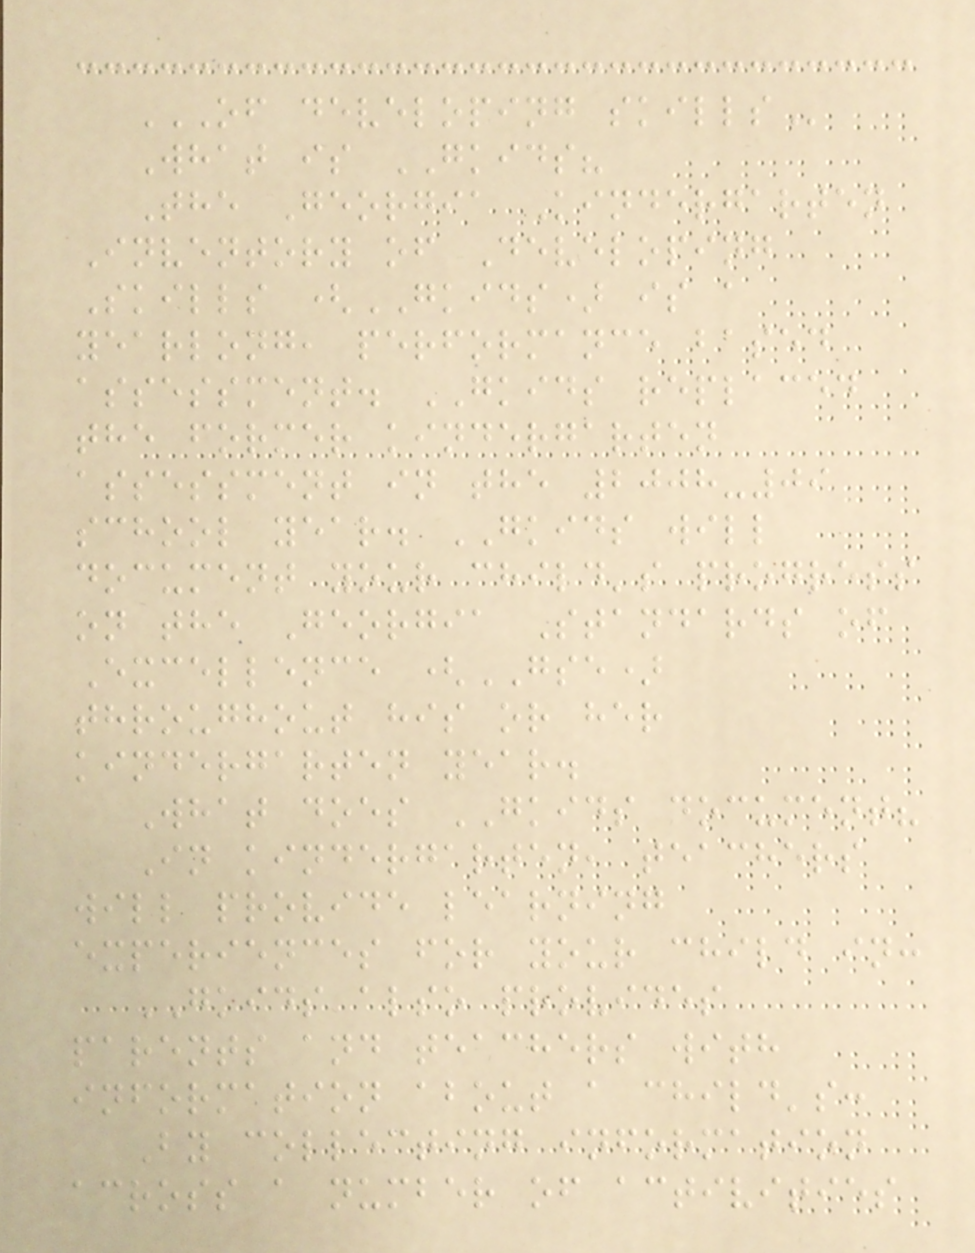OF DEVELOPING SKILLS
What is GKIDS?
The Georgia Kindergarten
Inventory of Developing
Skills (GKIDS) is a
yearlong, performance based
assessment. GKIDS replaced
the former kindergarten
assessment in the 2008-09
school year. GKIDS will
document your child's progress
on the Georgia Standards of
Excellence (GSE)
throughout his or her
kindergarten year.
What does GKIDS document?
In kindergarten, teachers
will provide learning
experiences for your child in:
GKIDS also provides
parents and teachers with
information about a child's:
By collecting information
across a number of activities
